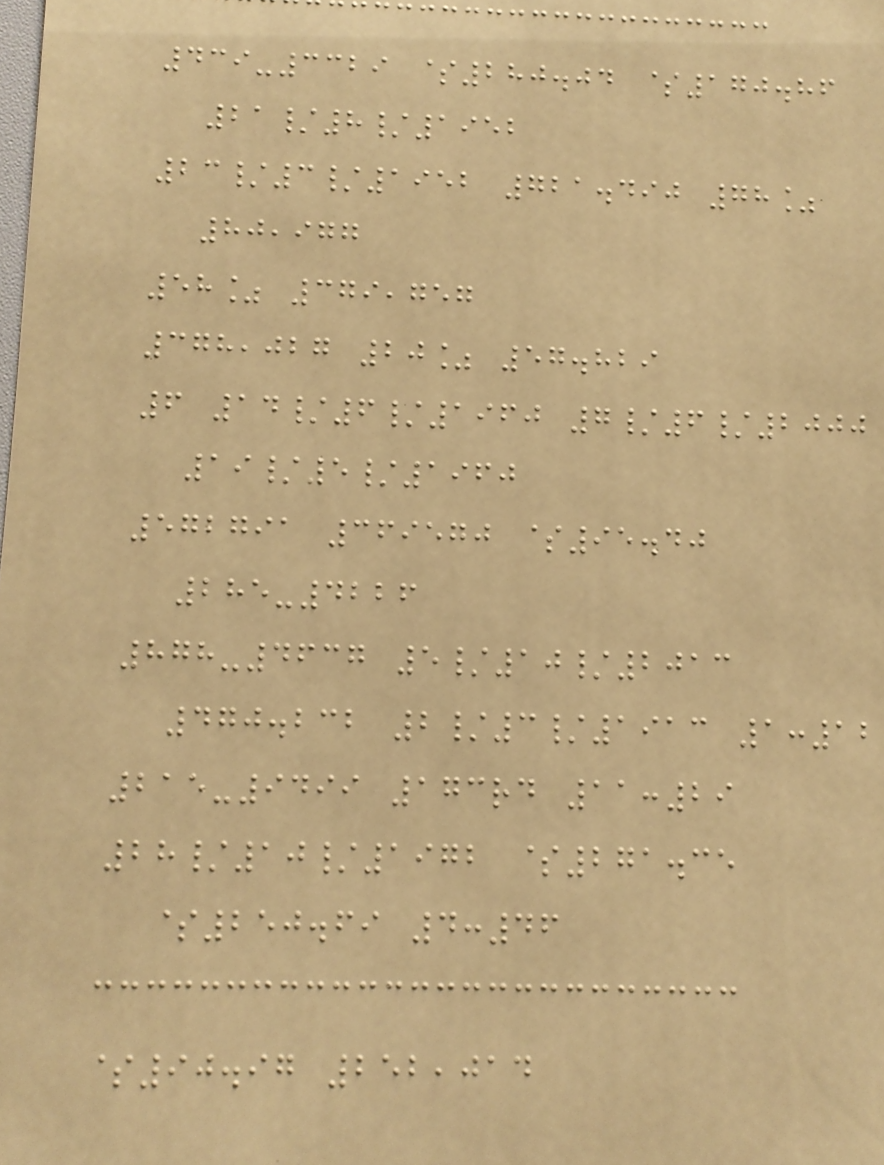439-3329 $280.04 $170.86
21/8/1952
23/3/1952 721.490 78%
80,977
58% 379,757
378,027 20% 57.829
6 14/6/1960 7/6/2000
19/5/1960
572791 369570 $95.40
285-4226
878-4637 5/10/2013
470.232 2/3/1913 1:12
215-9499 173rd 11:29
28/10/1972 $271.35
$250.69 4:46
$90.97 252,014
